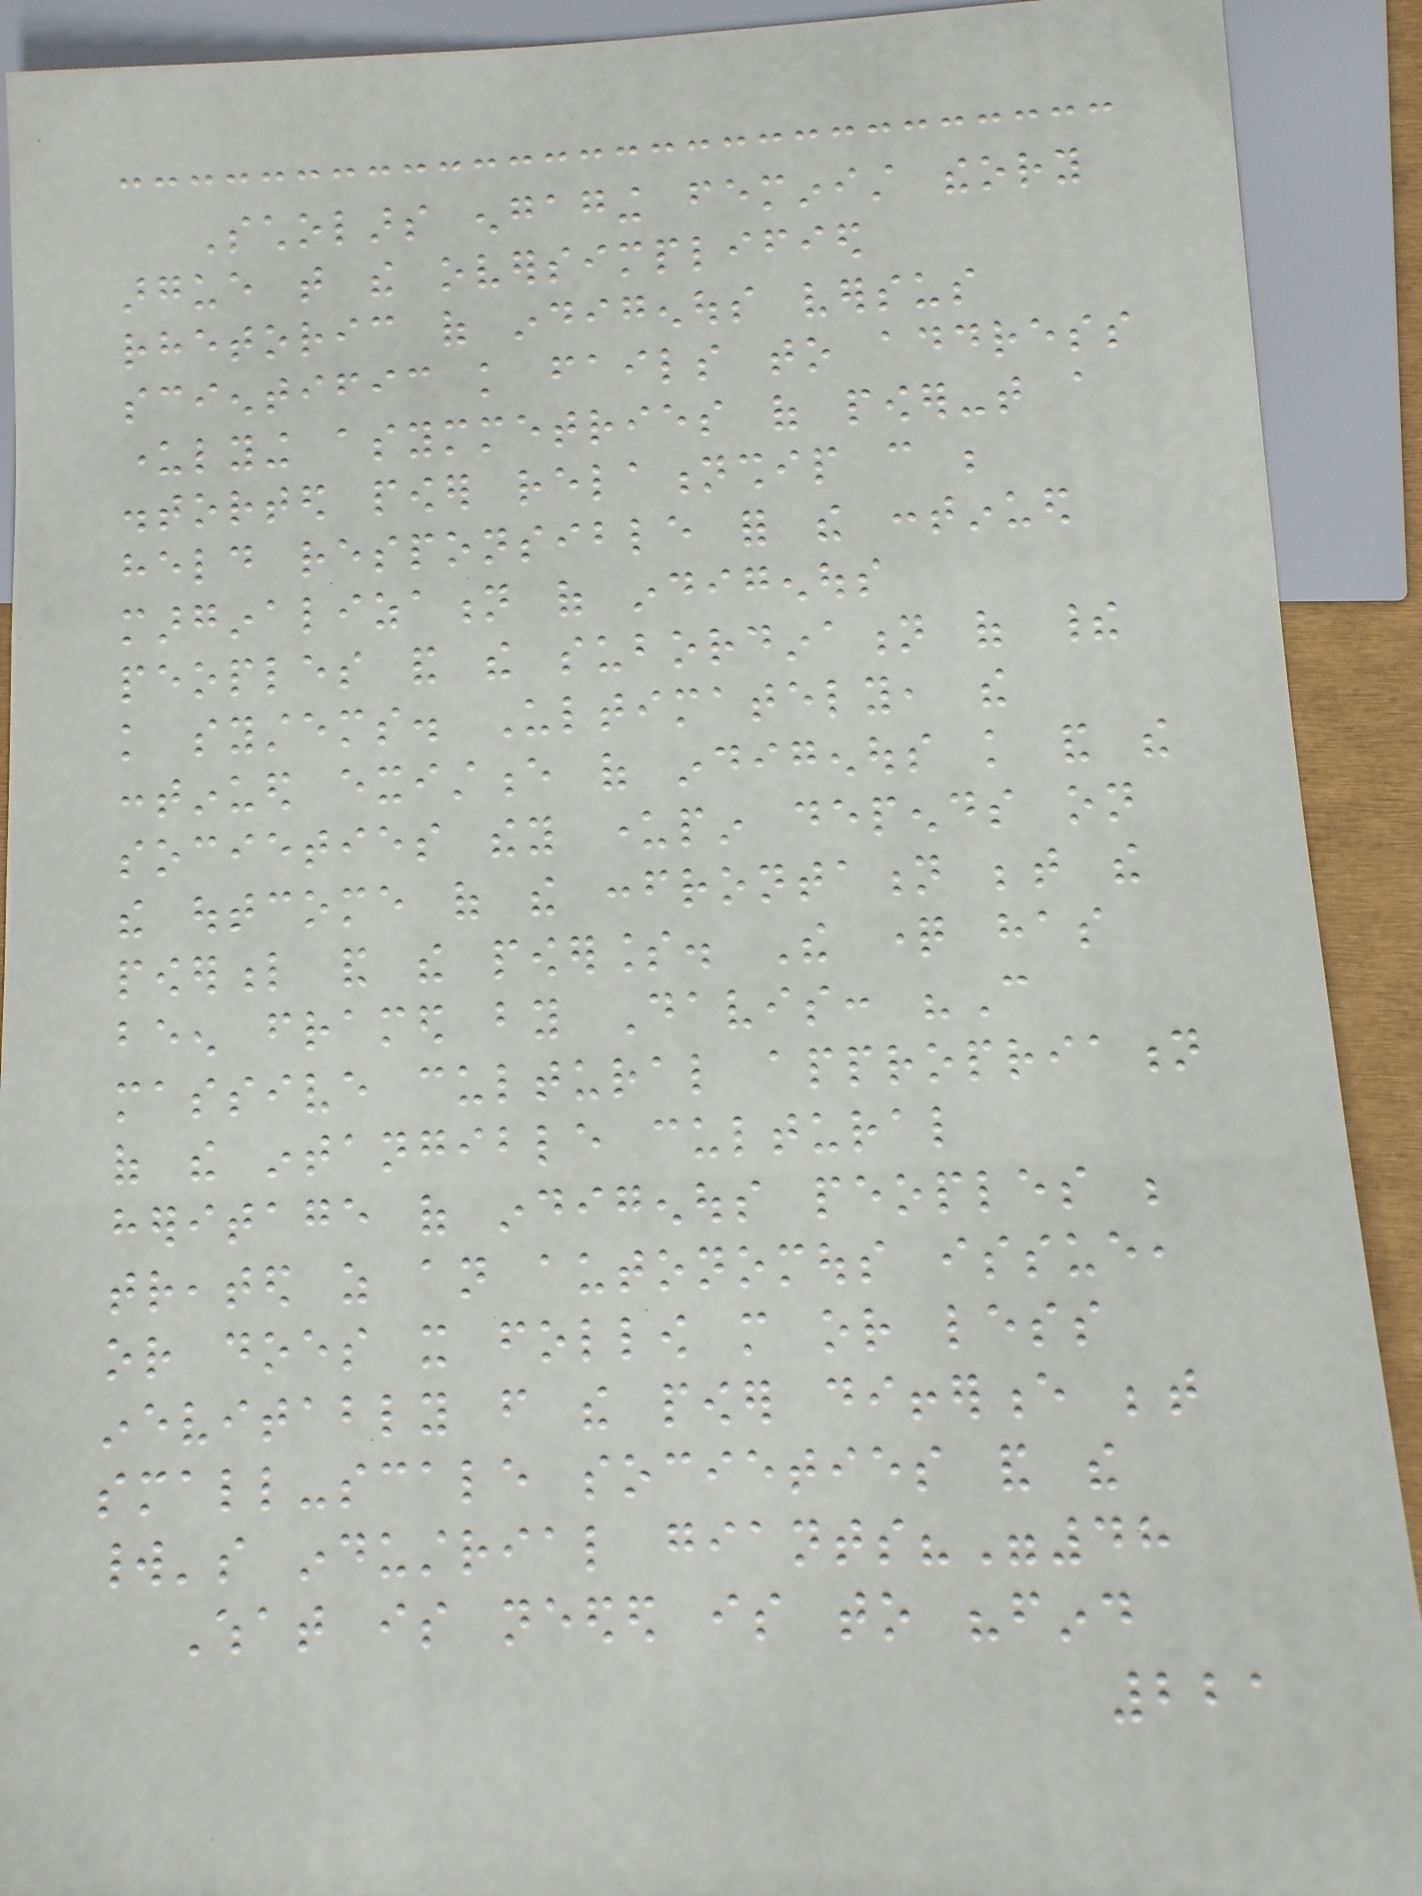Scholars engaging feminist theory
argue that the oversimplified
rhetoric of indigenous versus
scientific knowledge fails to address
underlying asymmetries of power-that a
distorted power relationship can be
held responsible for the continued
marginalization of indigenous
peoples and the subordination of their
knowledge systems. Ultimately, the
continued existence of indigenous knowledge and the
societies they underpin depends on
the outcome of the confrontation between the
powerful and the powerless. The question has
been framed by Davis: "Can
massive cultural appropriation
of the intangible cultural
heritage of indigenous peoples be
treated as an autonomous issue,
or does it follow more or less
inevitably from the power difference between
small-scale societies and the
world's industrial giants?"48
What is needed is to "find
221
